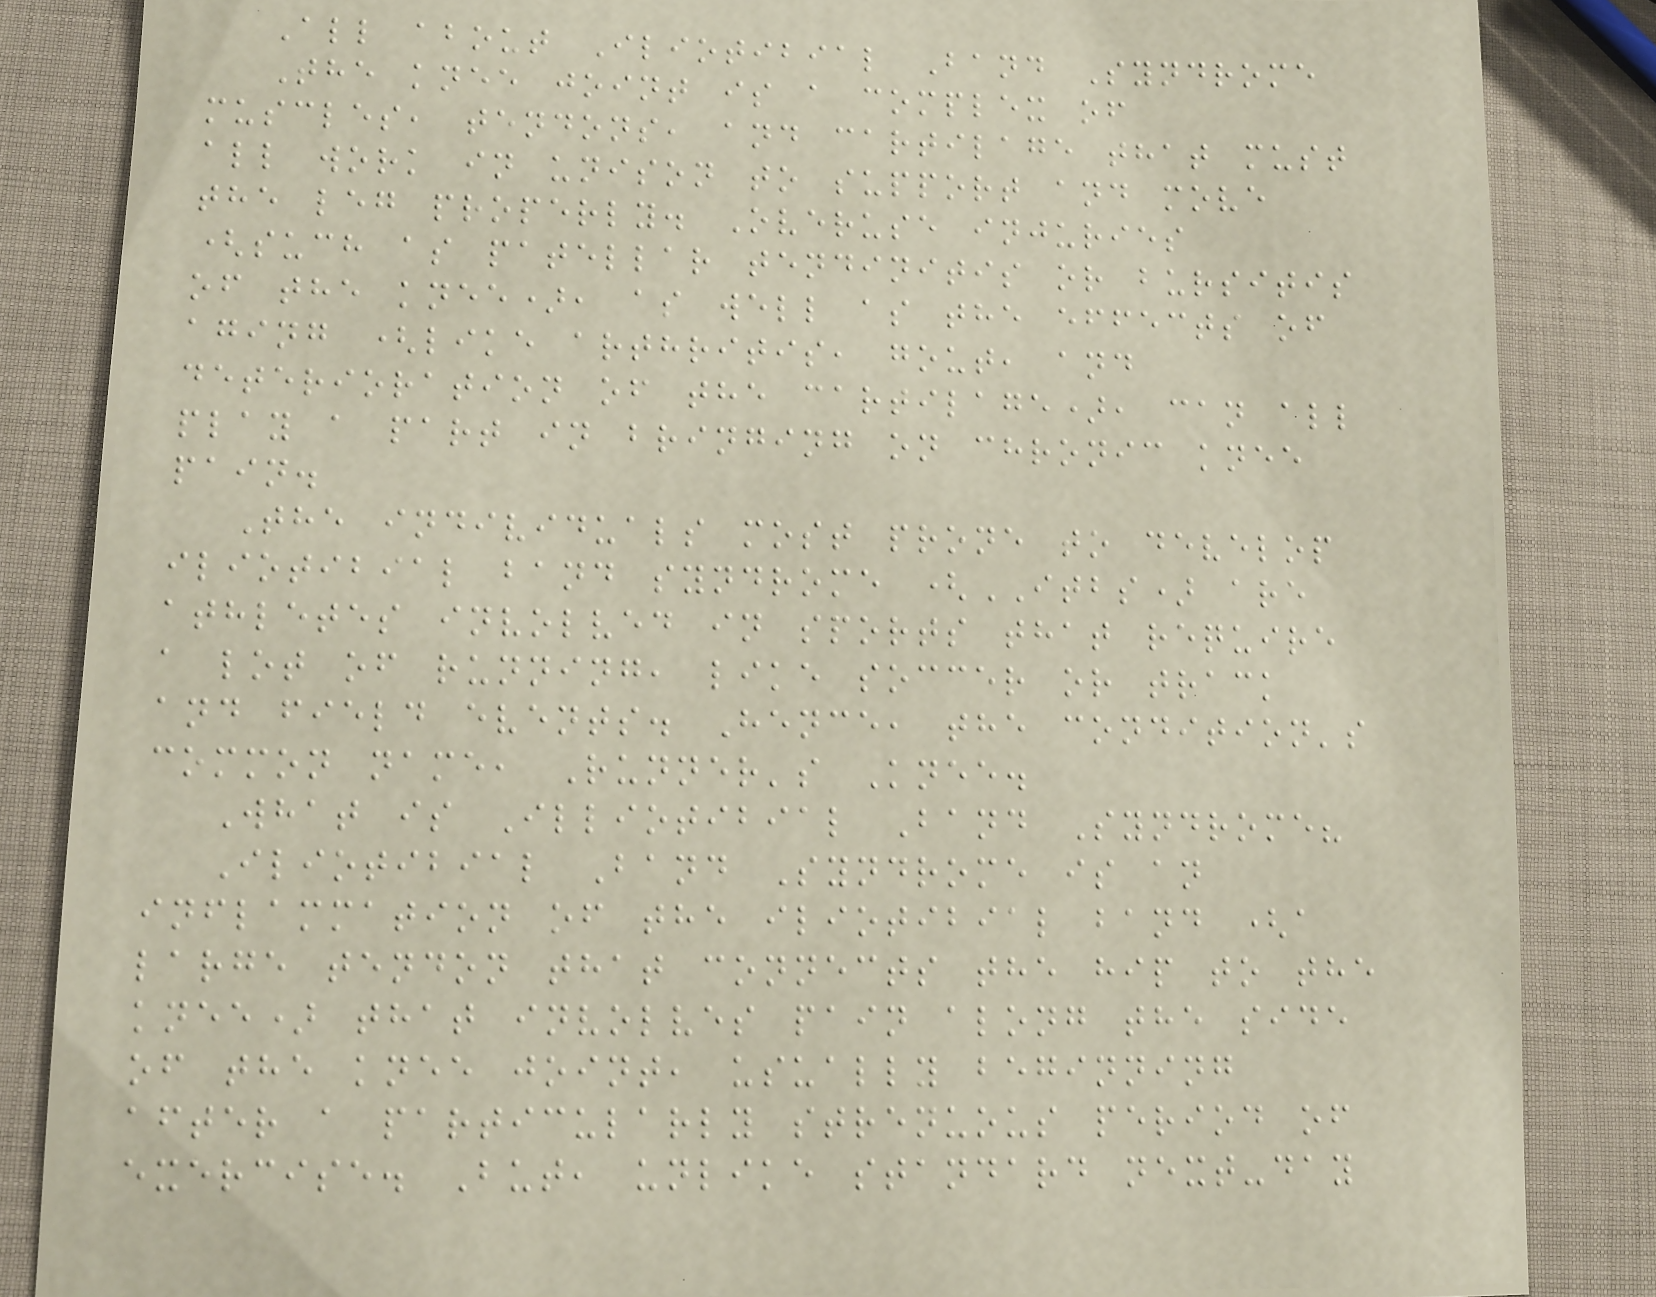All about Iliotibial Band Syndrome
The knee joint is a complex of
muscles, tendons, and cartilage that must
all work in unison to support and move
the leg properly. Overuse injuries
(such as patellar tendinitis or bursitis
of the knee), as well as the effects of
aging (like arthritis, gout, and
deterioration of the cartilage), can all
play a part in bringing on chronic knee
pain.
The individuals most prone to develop
iliotibial band syndrome (ITBS) are
athletes involved in sports that require
a lot of running, like soccer or track
and field events. Hence, the condition's
common name, Runner's Knee.
What is Illiotibial Band Syndrome?
Iliotibial Band Syndrome is an
inflammation of the iliotibial band (a
large tendon that connects the hip to the
knee) that involves pain along the side
of the knee joint, usually beginning
after a particularly strenuous period of
exercise. But, unlike standard next-day
